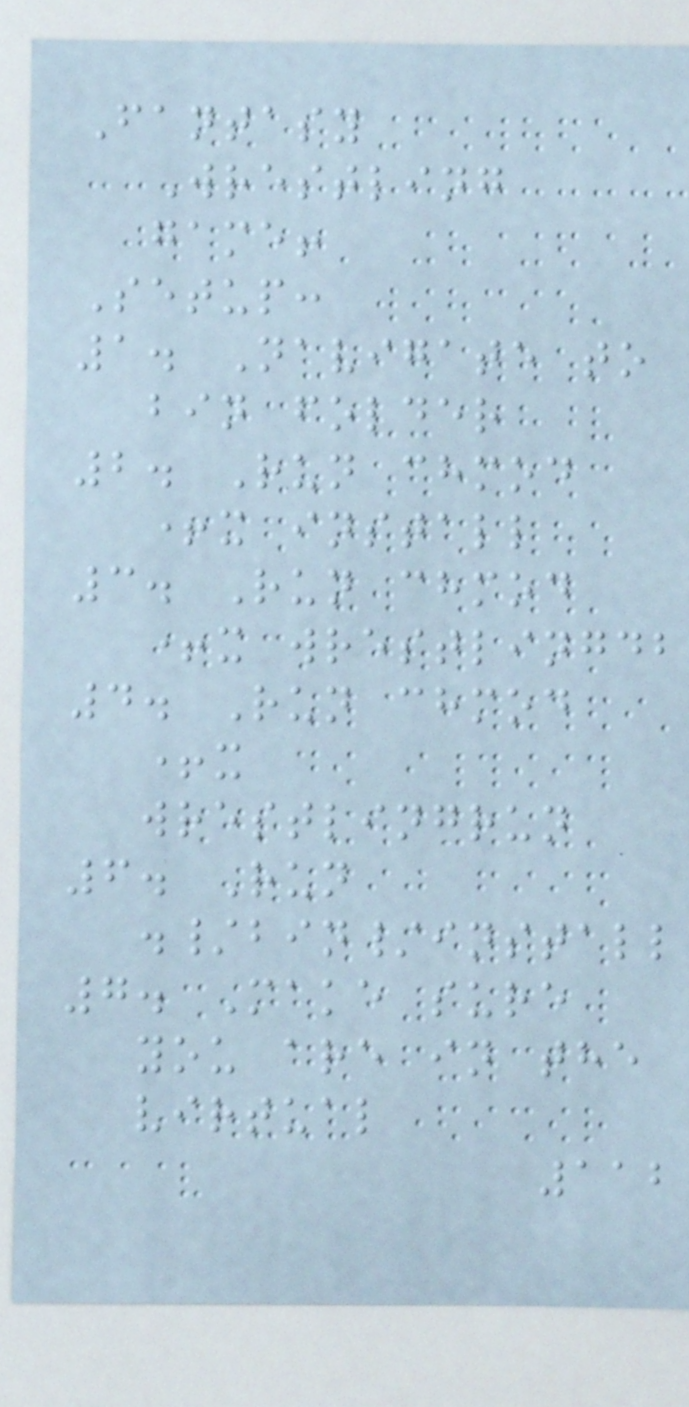Fantasy
Wrestling
game!
Setup:
1. Navigate to
bin folder
2. Run chmod
+x install
3. Run chmod
+x wrestlingdb
4. Run chmod
+x
wrestlingrun
6. Run
./bin/install
7. Make sure
you are in the
virtual
112
